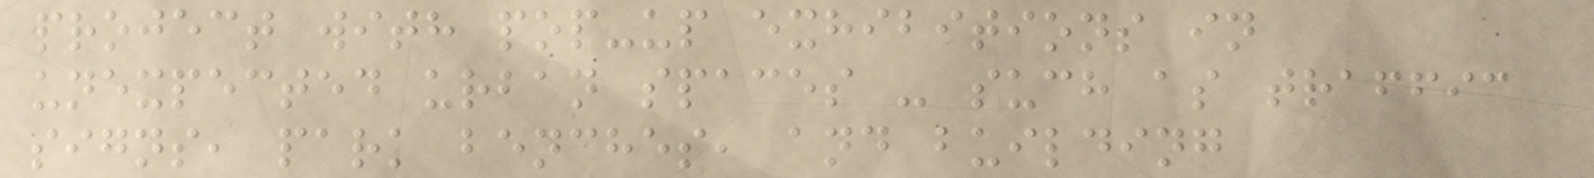project with pop-up exhibitions in
unexpected urban spaces - such as traffic
signs, park benches, and building
